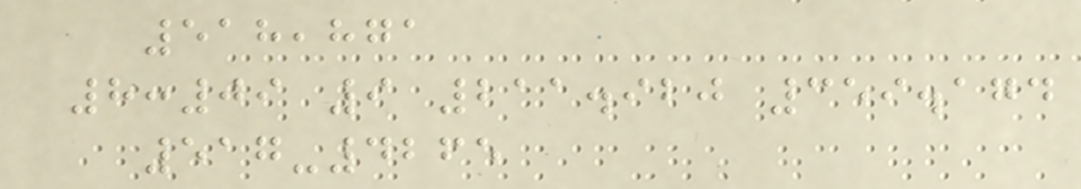518,871
8:09 9 211.920 359.174
517-4265
